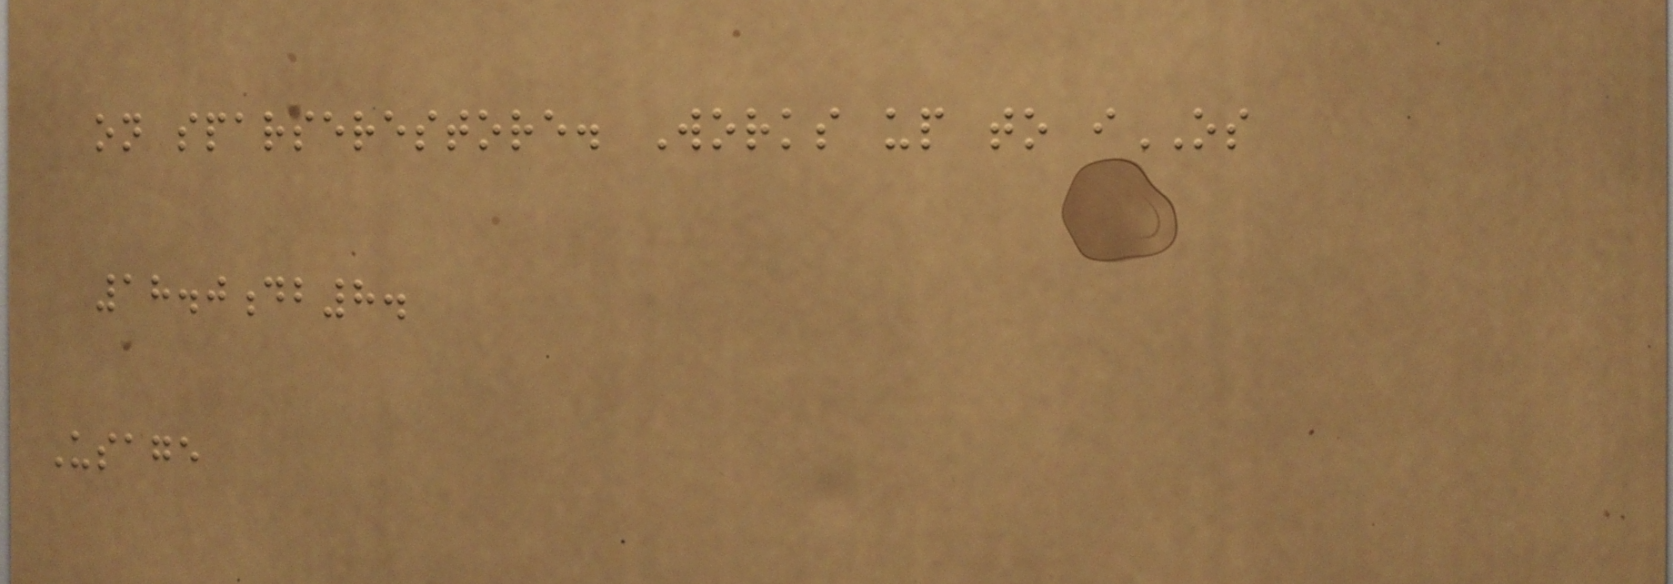on sparserestore. Works up to iOS
18.0db8.
Usage
